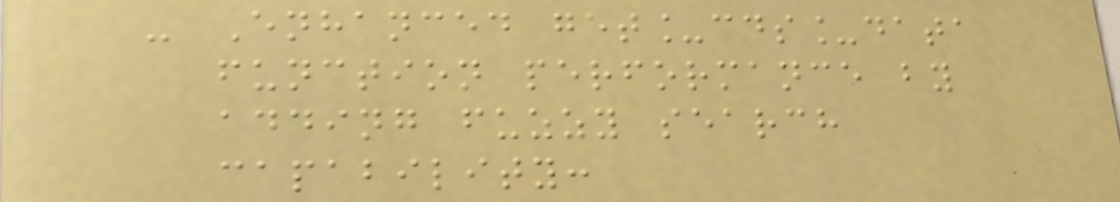- Enhanced get_cds_data
function performance by
adding fuzzy search
capability:
